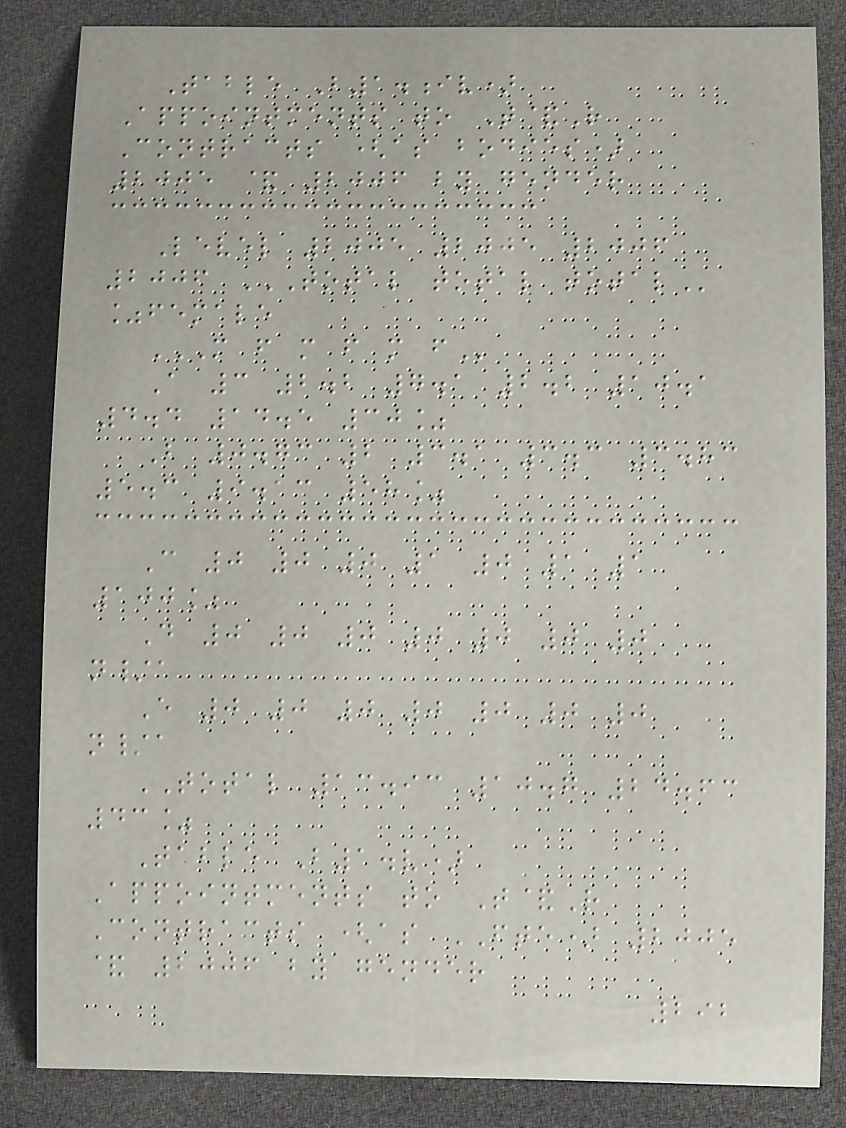Table B1.iv)
Appointments to T&R
Contracts (as bodies)
2005 & 2006 by gender
Level 2005 2005 2006
2006 TOTAL TOTAL TOTAL
%female
M F M F M F
A 3 2.2 7.1 2.2 10.1
4.4 14.5 30%
B 0.73 2 3.1 3.3 3.83
5.3 9.13 58%
C 0 0 0 1 0 1 1
100%
D 0 0 0 0 0 0 0
n/a
E 0 0 0 0 0 0 0
n/a
TOTAL 13.93 10.7 24.63
43%
Table B1.v)
Appointments to T&R
Contracts (as FTE) 2005
& 2006 by gender
292
